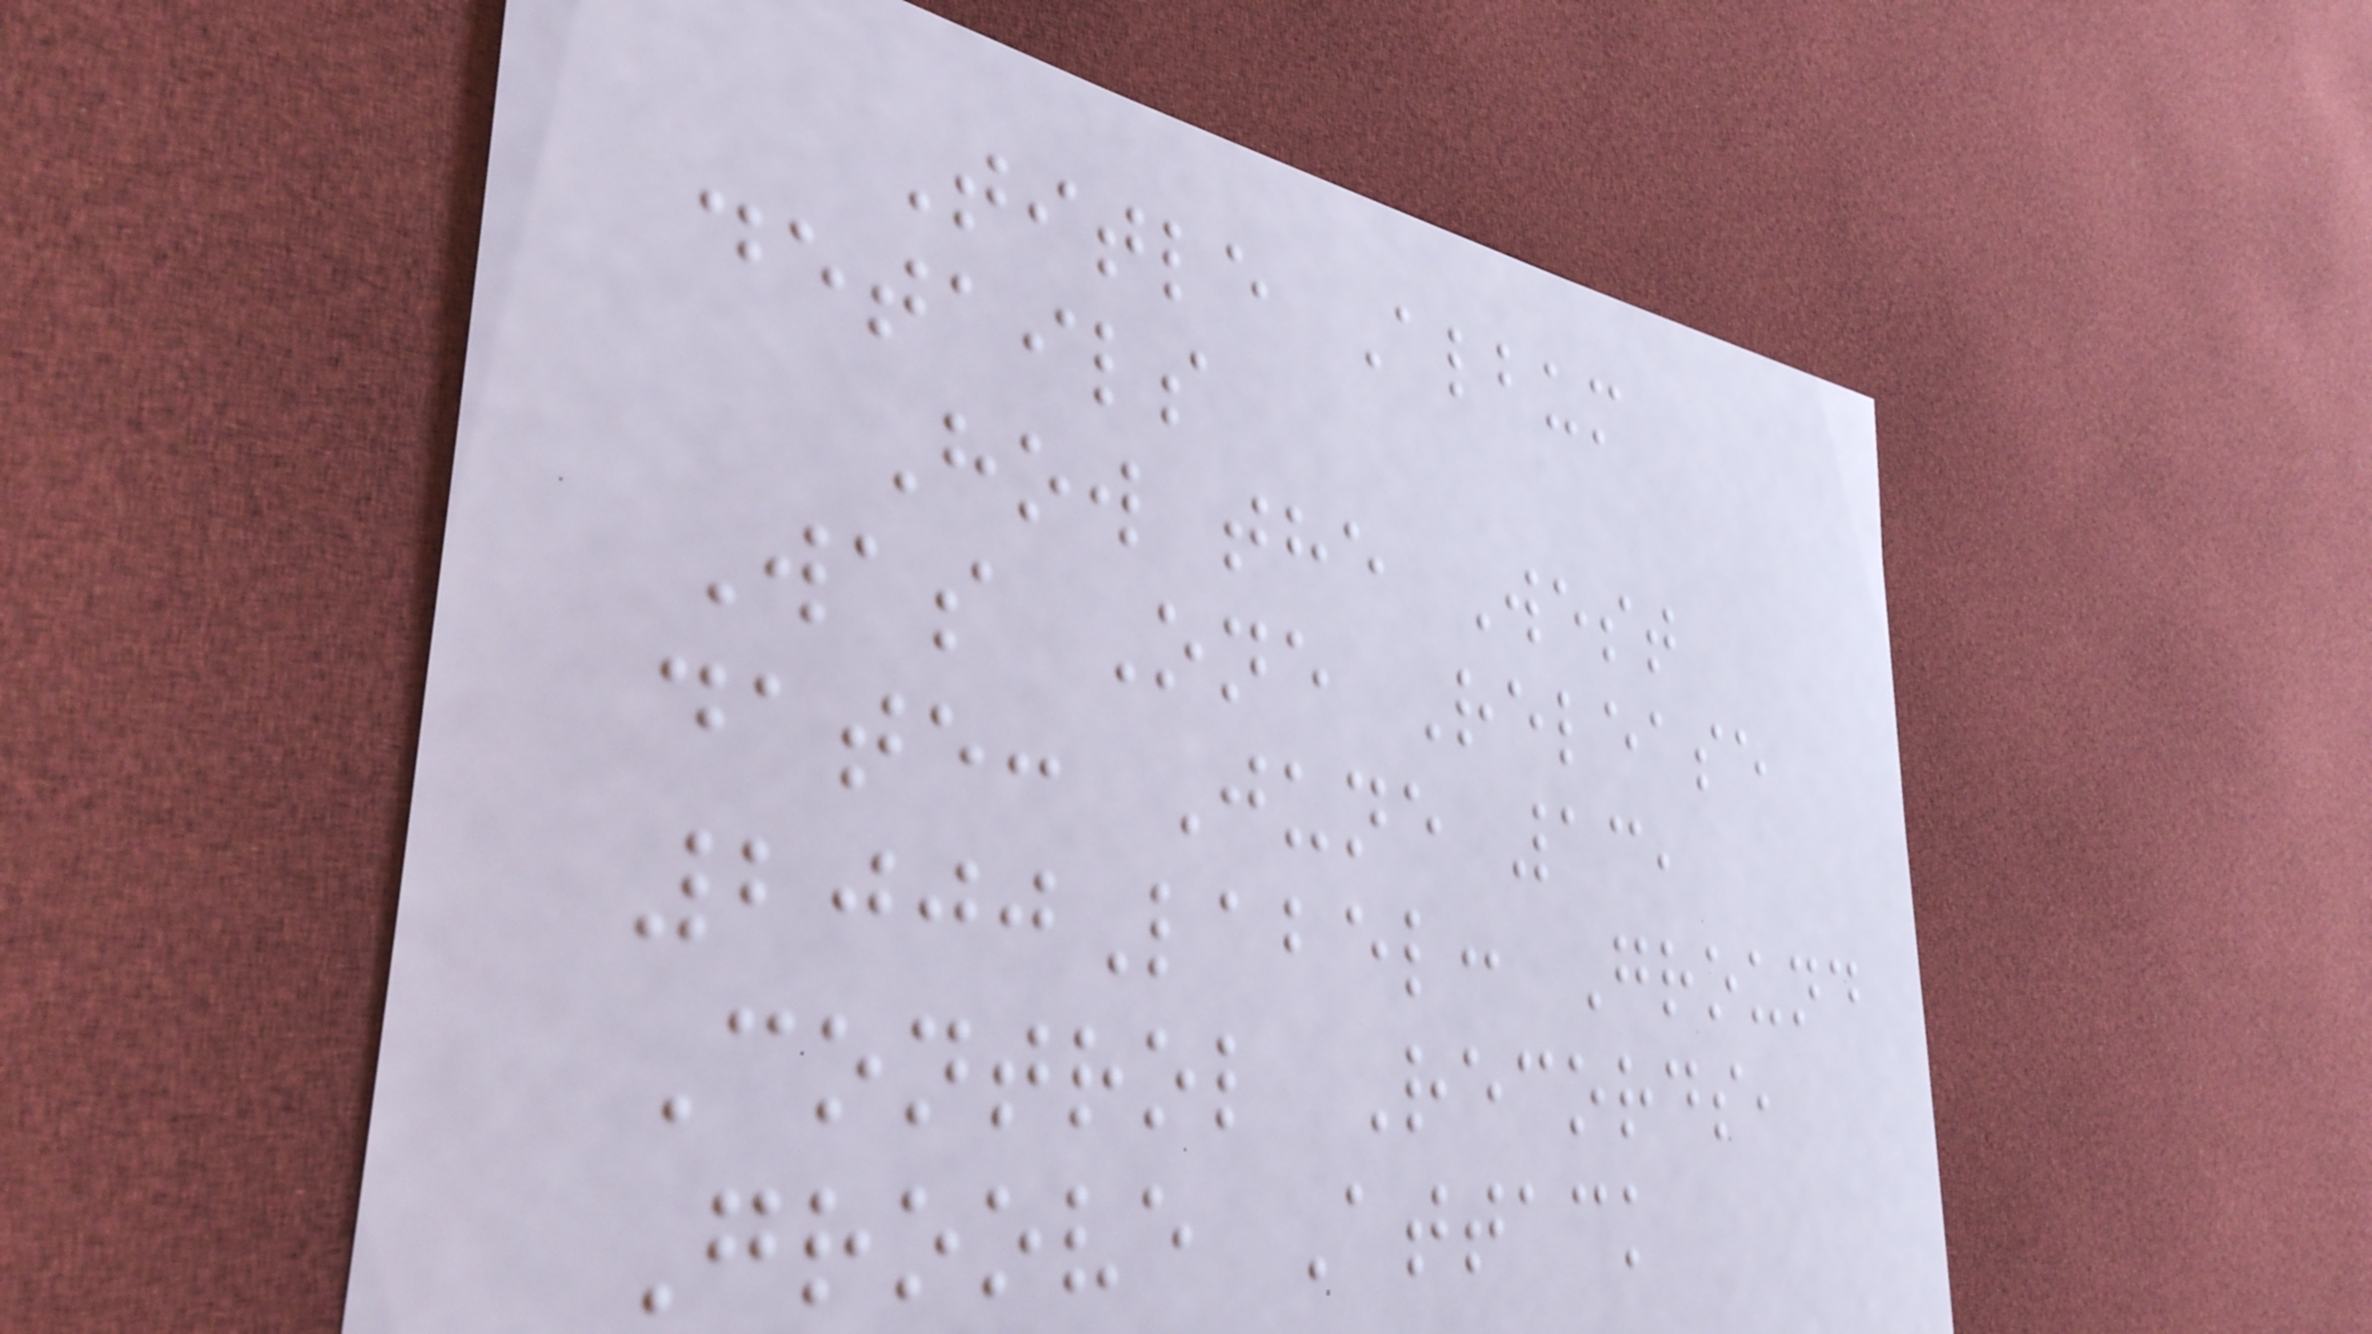Title Album
details
How the West
Was One Release
date: June 13,
2000Label: Ground
Control Records,
Groove Attack
